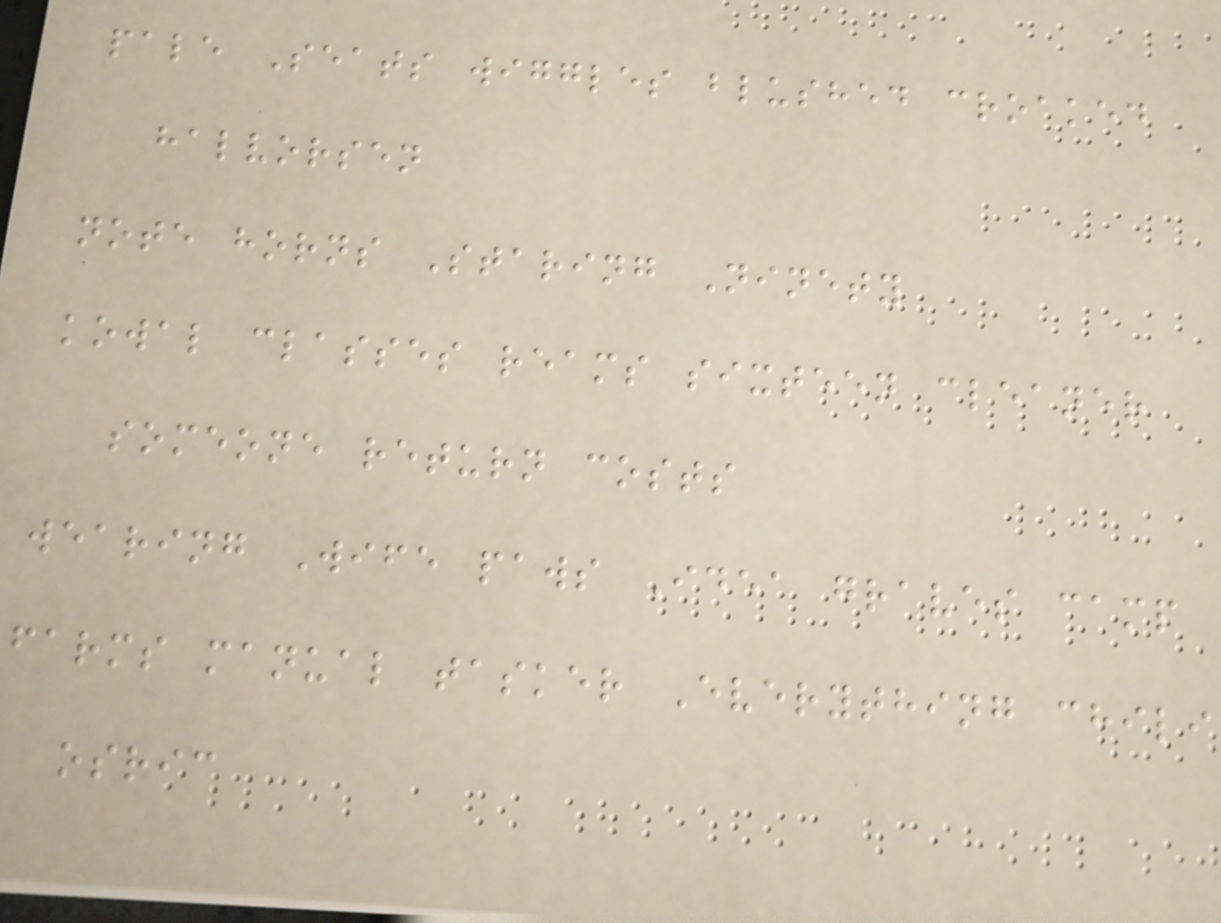pale Seats wiggles blushed croaked
halvorsen
note horns Staring Ninety
kowal classes reams sixteen cleaner
someone return costs
wearing Wife paws Idea graves camp
farms manual tasker Everything chili
osric
